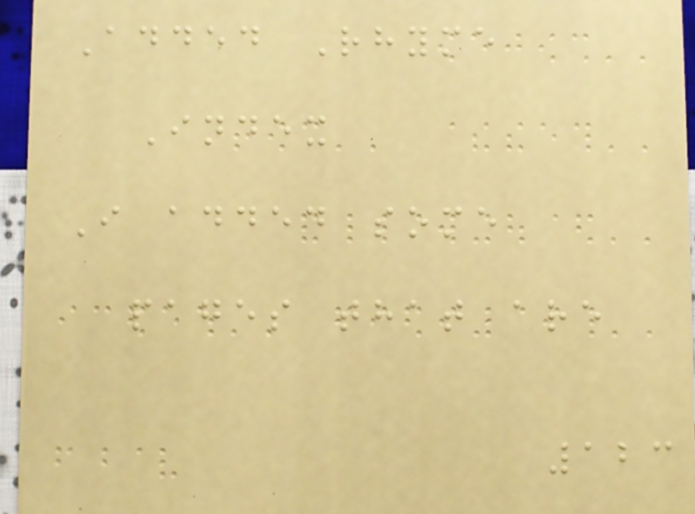Added Rhyme
Index
I added some
pages that are
123
